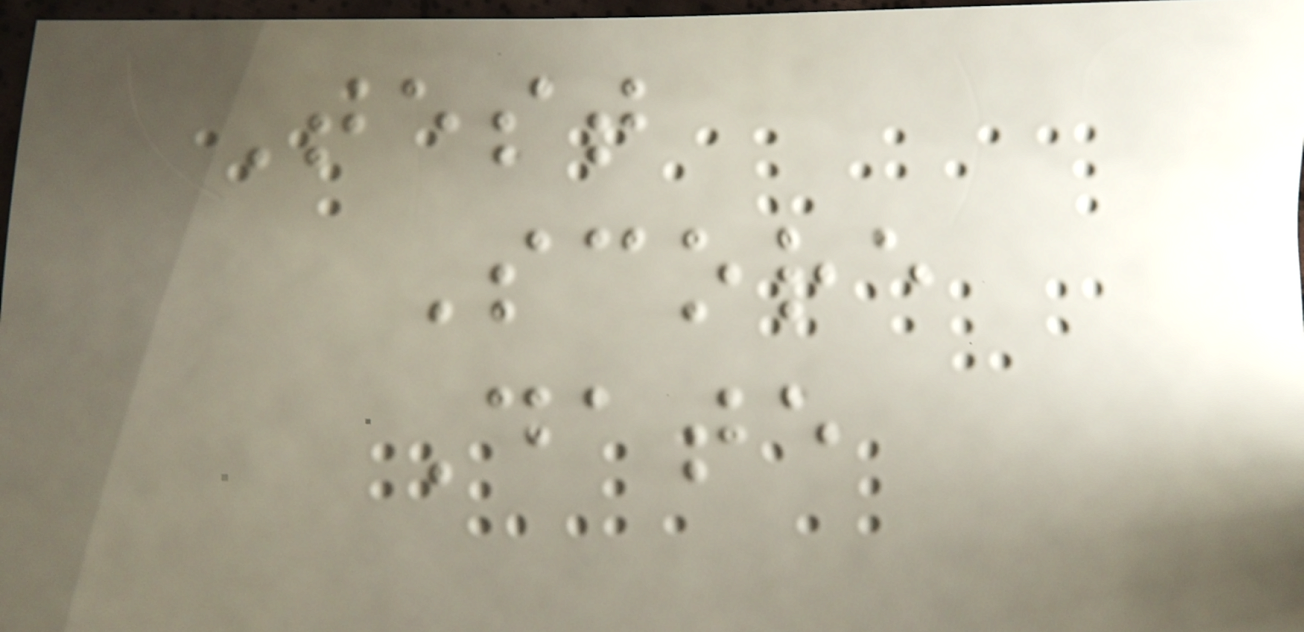Test
Score
Date
